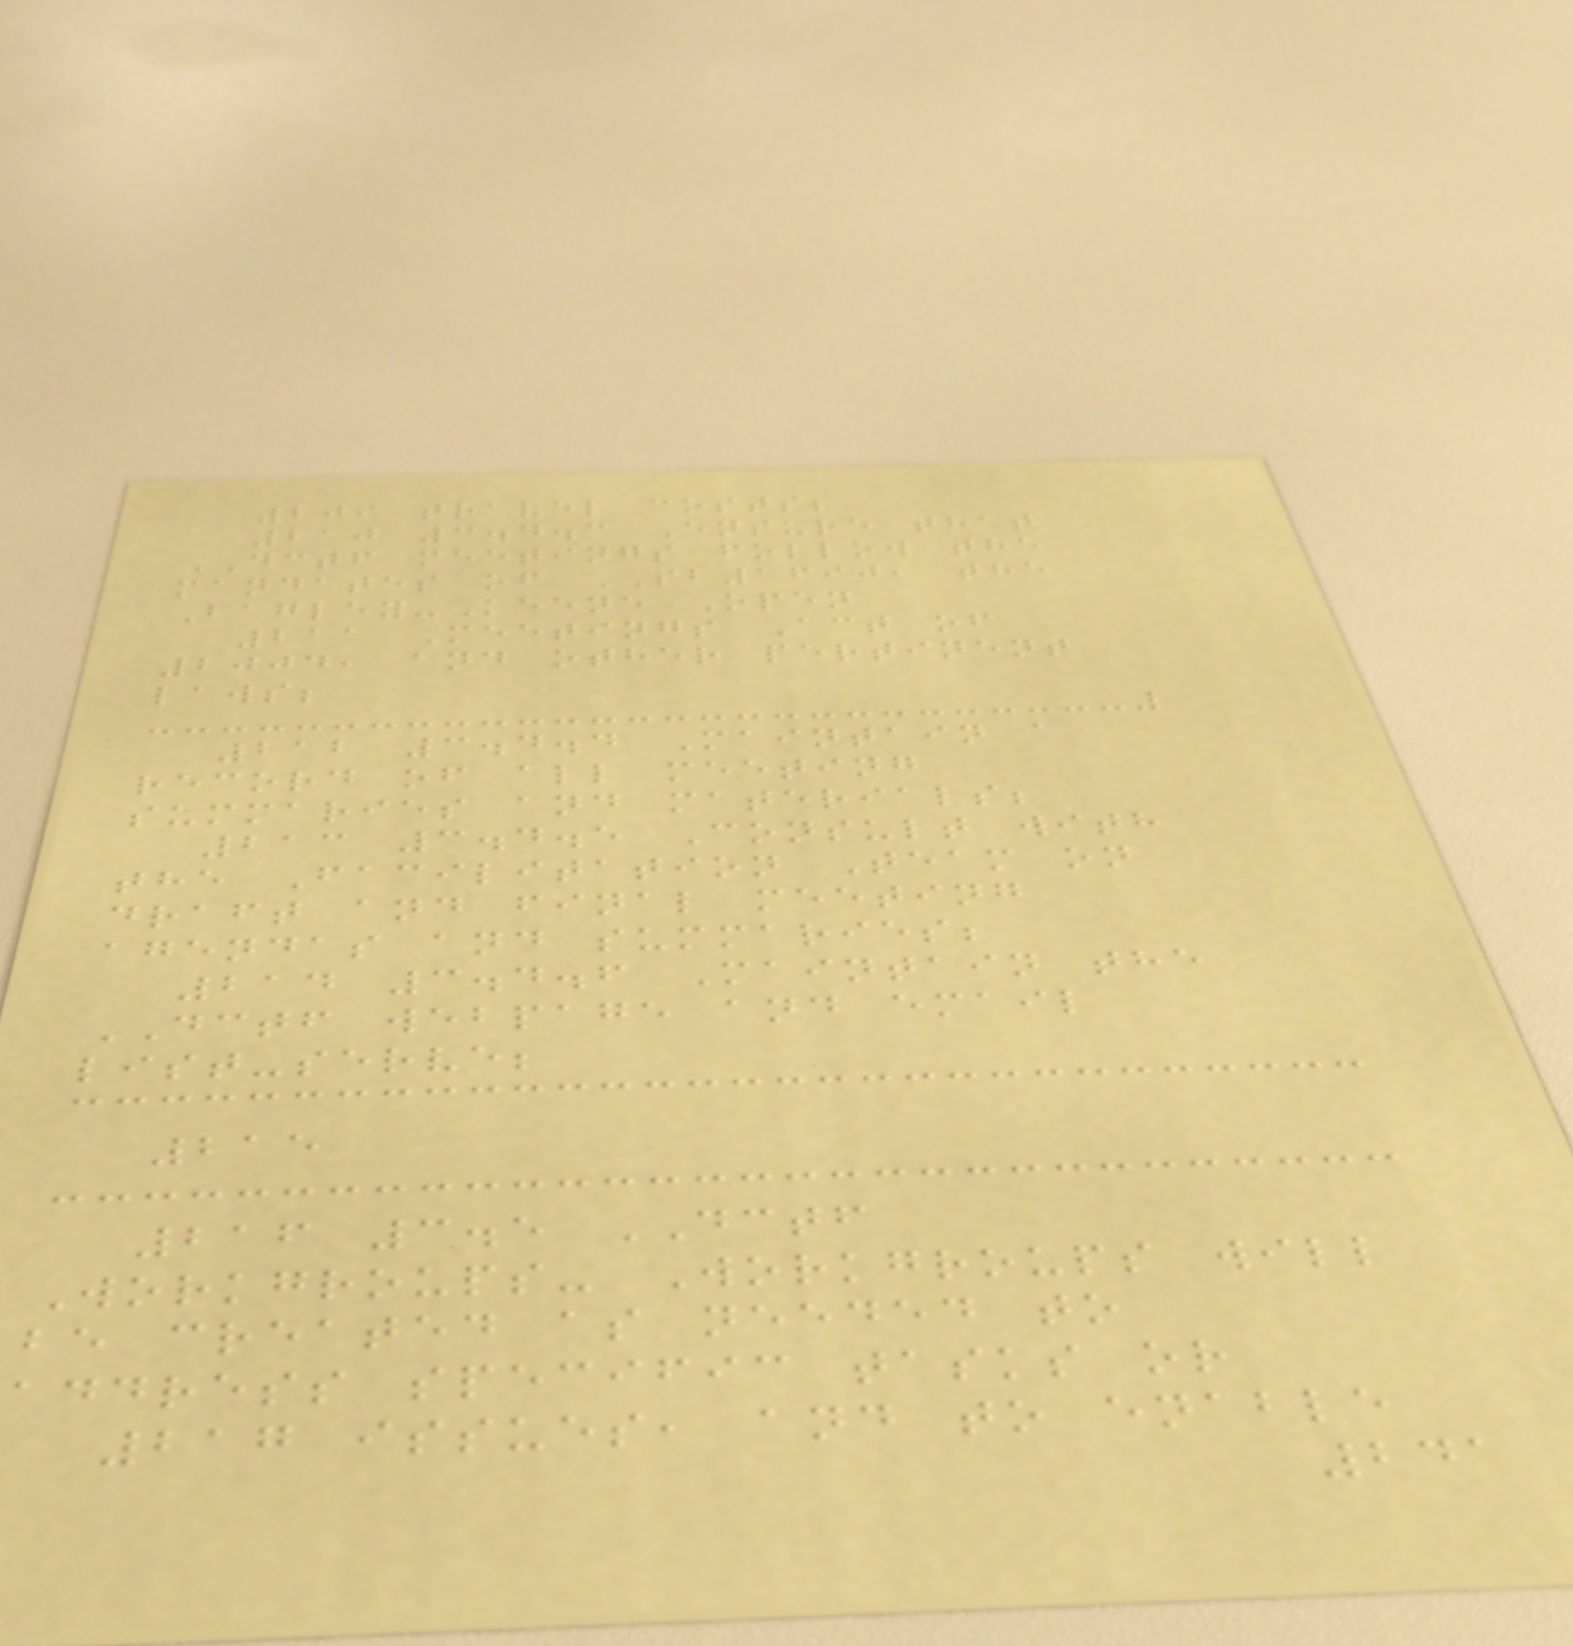209 travel costs;
210 3.4.3 Ensure that
DCTF meetings follow the
mandates of SB1690, the
Bagley-Keene Open
211 Meetings Act of
2004, and other pertinent
laws;
212 3.4.4 Maintain a
record of all meeting
summaries and materials;
213 3.4.5 Consult with
the Facilitation Team on
draft and final meeting
agendas and summaries;
214 3.4.6 Maintain the
DCTF webpage and email
list-serve;
215
216 3.5 DCTF
Workgroups- Workgroups will
be created as needed to
address specific tasks or
217 issues, and to enable
241
